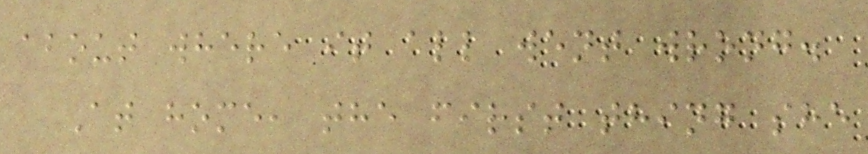about where it all went wrong.
At home, the first thing she
